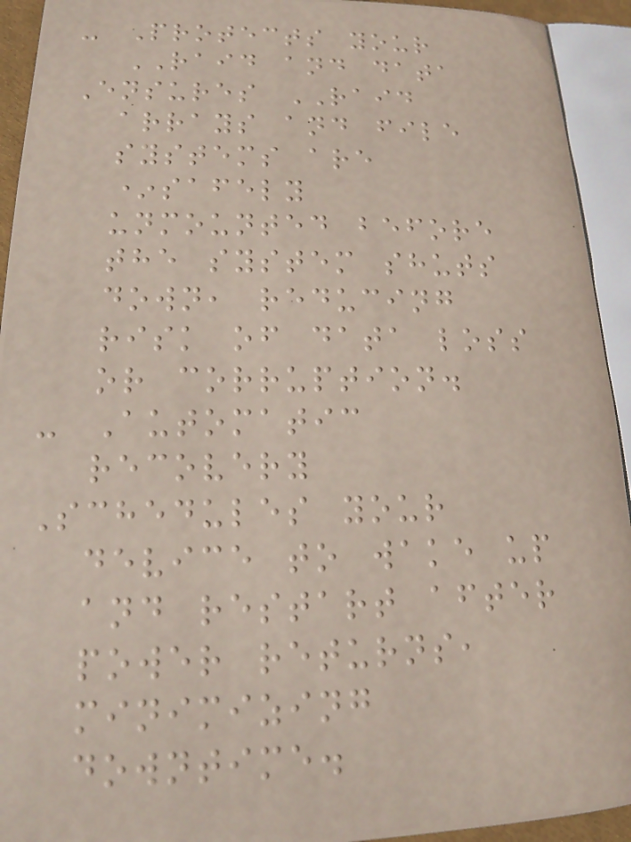- Protects your
RAID and data
Ensures RAID
arrays and file
systems are
*safely
unmounted before
the system shuts
down, reducing
risk of data loss
or corruption.
- Automatic
recovery
Schedules your
device to wake up
and restart after
power returns,
minimizing
downtime.
